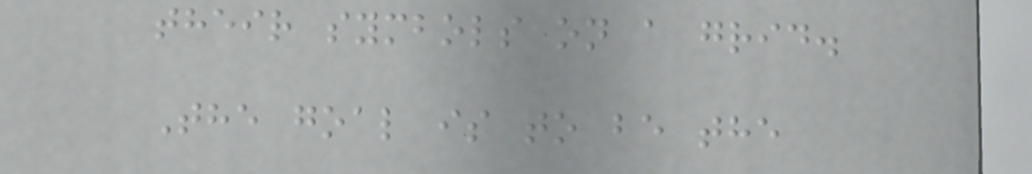their symbols on a grid.
The goal is to be the
